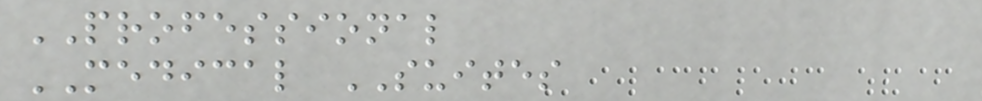PROFESSIONAL
MEDICAL SUITES
